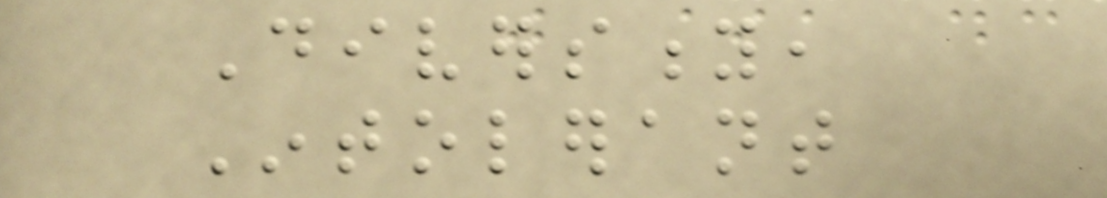Diversity,
Intolerant
